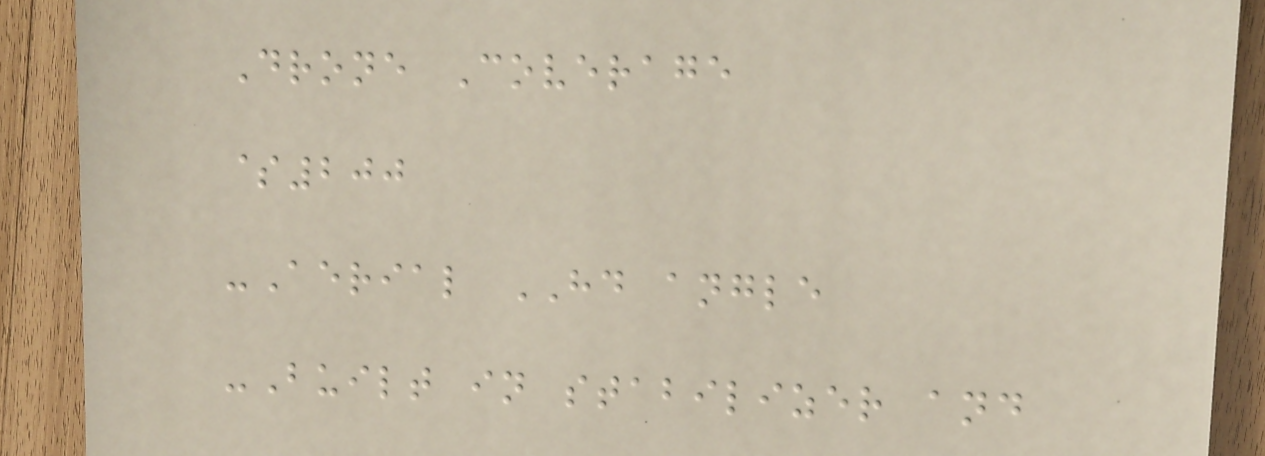Drone Coverage
$200
-Aerial HD angle
-Built in stabilizer and
